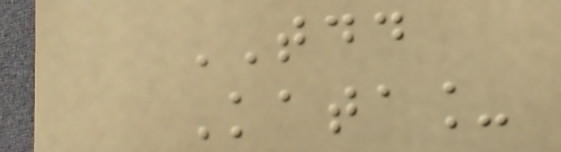TDD
Kata_
